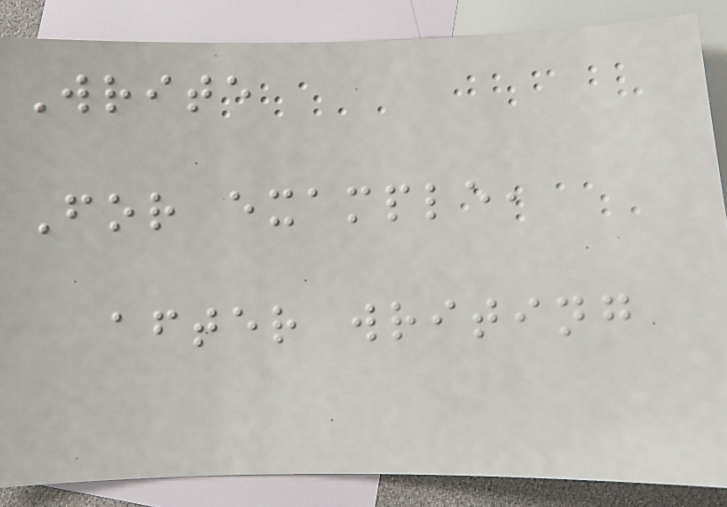Write
For example,
after writing
